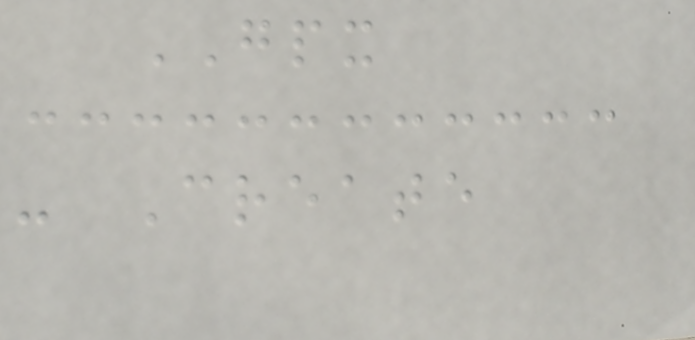GPX
- Create
